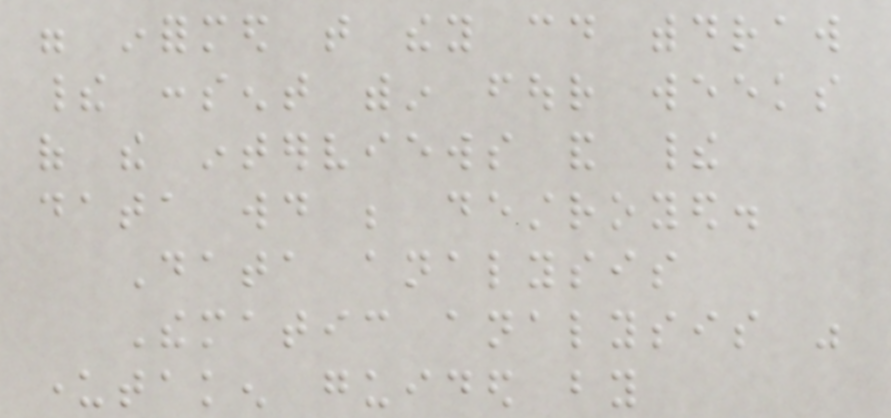were informed that they could withdraw
their consent within four weeks
of the interviews and their
data would be destroyed.
Data analysis
Thematic analysis was
undertaken guided by
